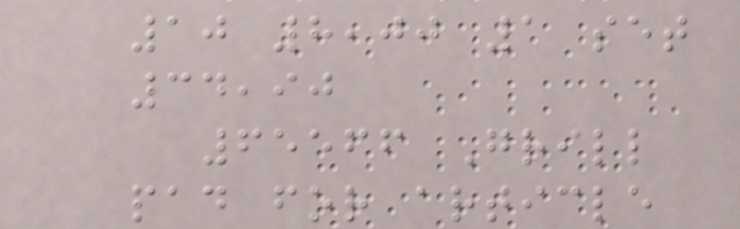10 8,00 1 set
34,90
65566 Grill
pad for article
